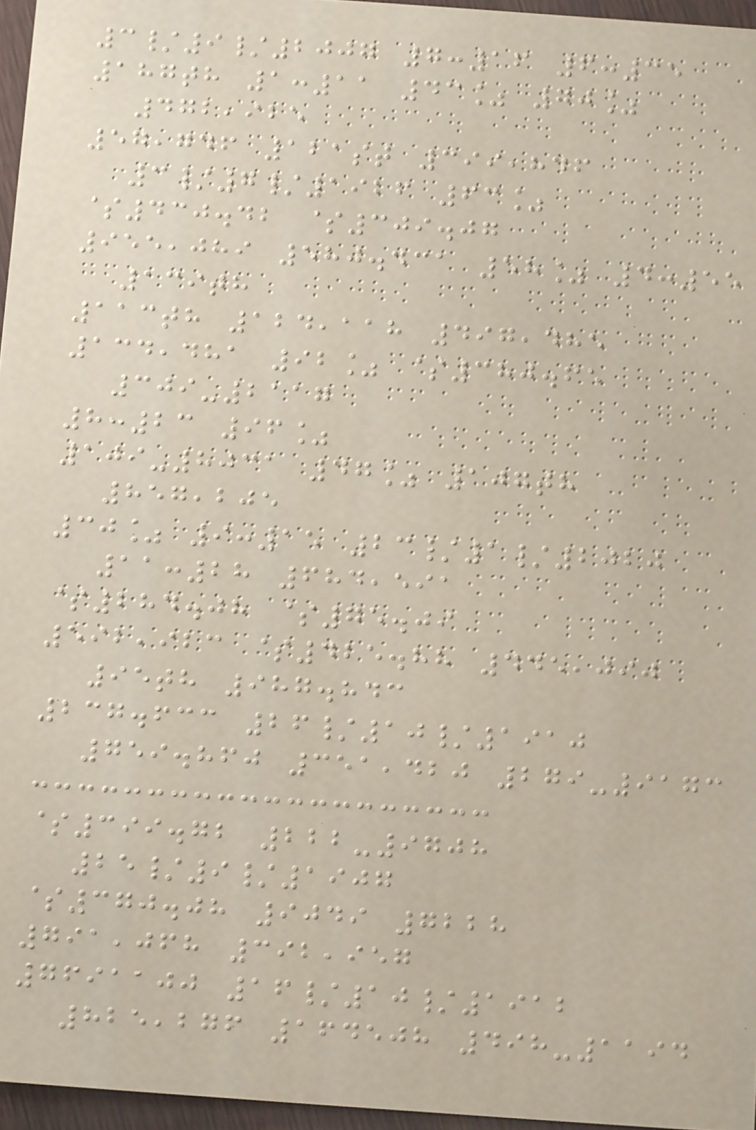3/9/2007 7:16 6:35
187th 1:11 43% 70%
472,925
57,746 121st 399,846
3/7/1926 63%
$430.42 $309.07
955,089 580.431 58% 4:55
139th
113th 124,118 497,485
134,481 92% $380.65
309-2117
8:23 96%
109-8031 47% 107th
857,205
30% 9:15 23/1/2020
11:28 684,591
$284.08 $75.09
592,923 $425.88 445,090
95th 987.843
237.633 26/10/1910
759.860 351,420 279-9173
$399.72 222-9708
25/9/1907
$370.08 9049 7228
791,068 392,957
7691100 16/10/1912
825,276 164508 498-1194
